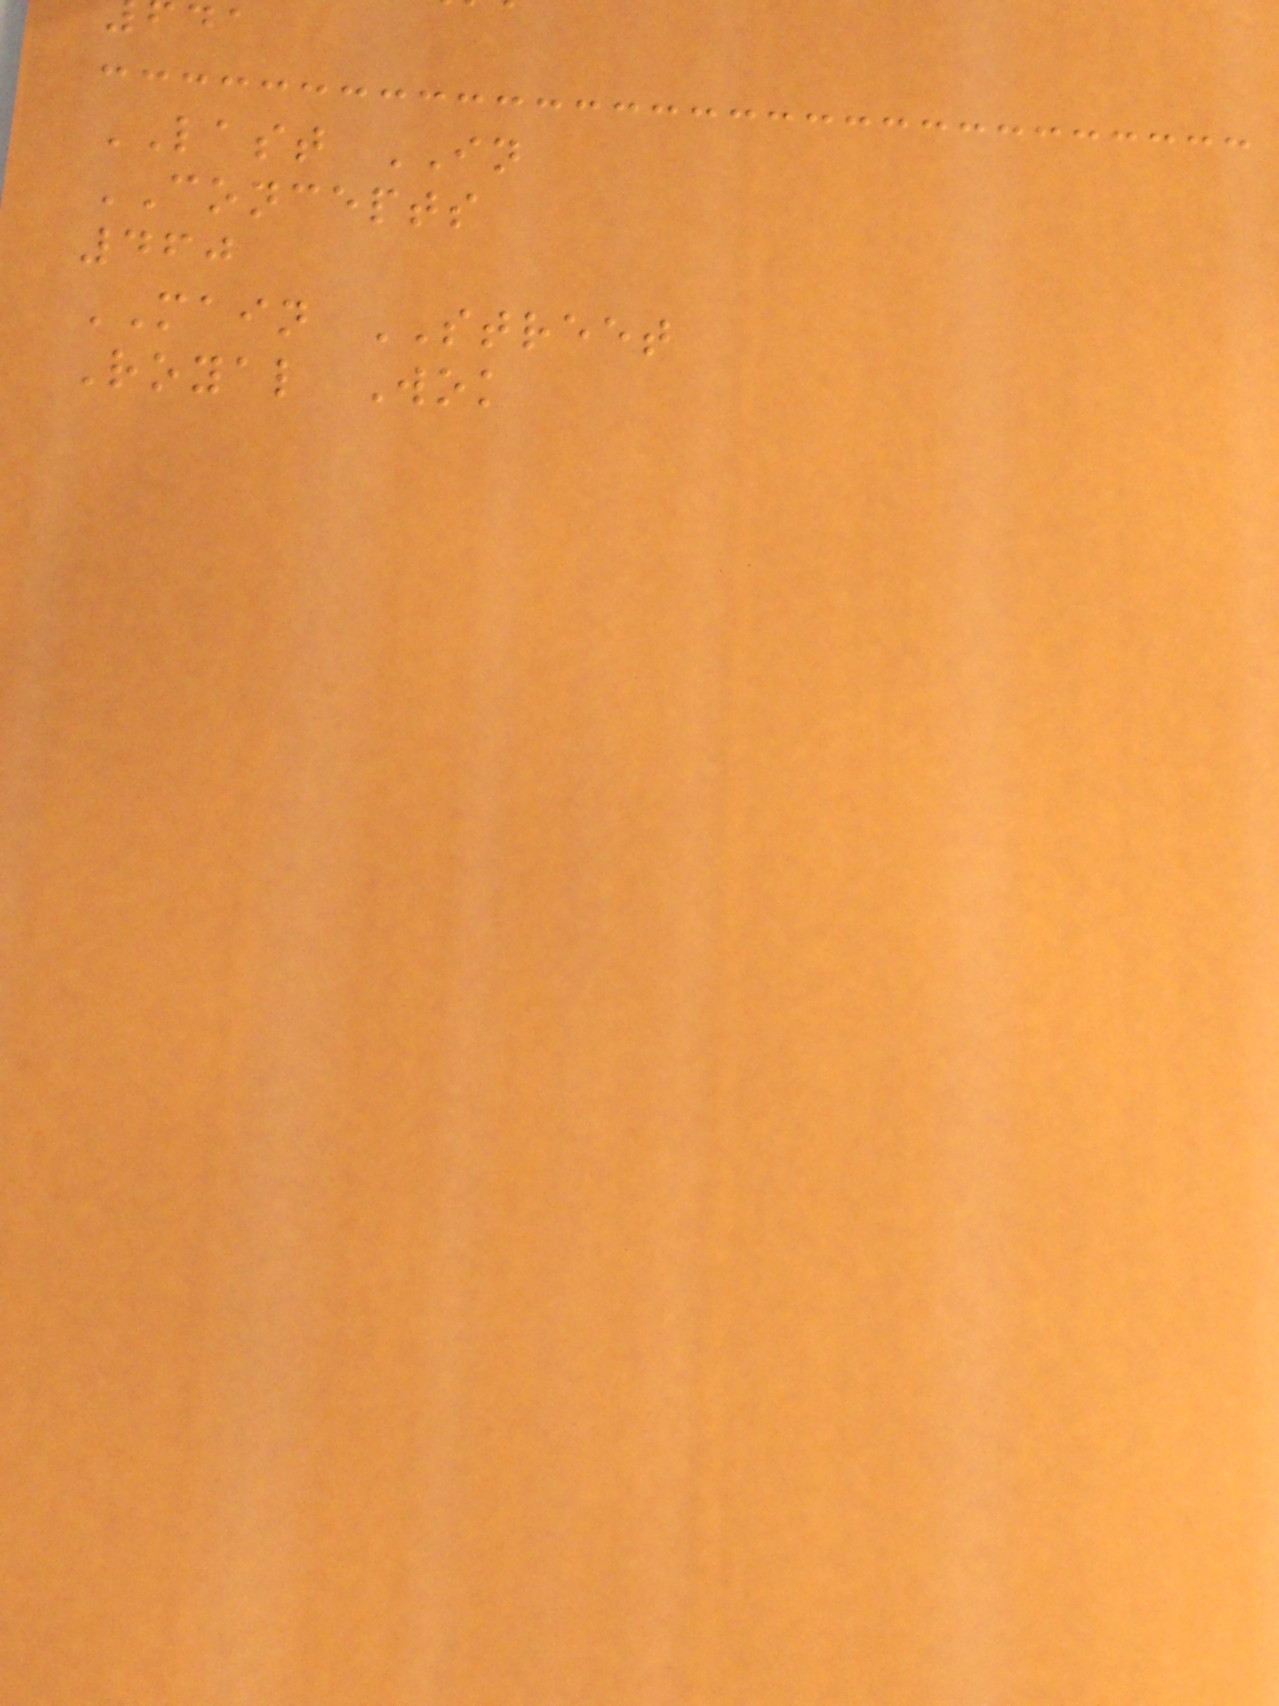LAST IN
CONCEPTS
460
MAIN STREET
Royal Wok
